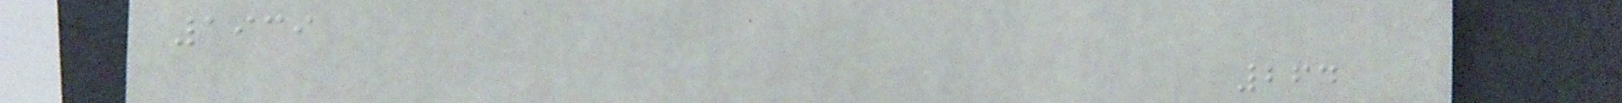1939
264
